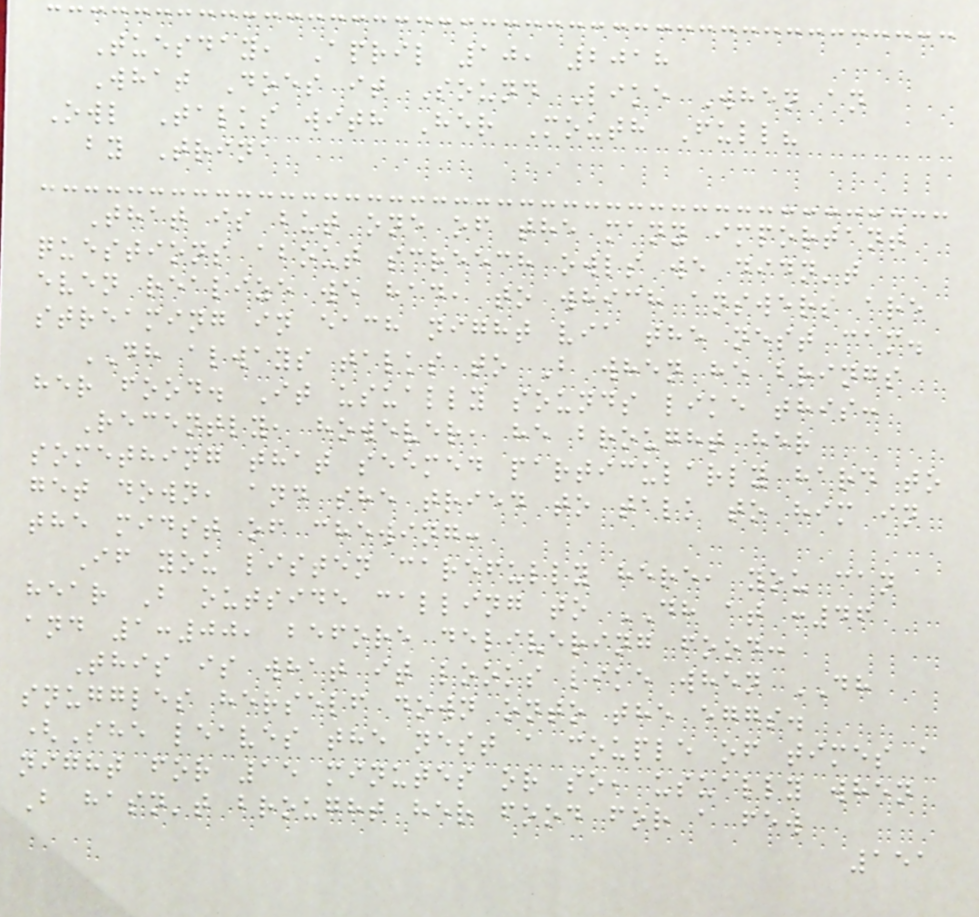Tuesday, April 10, 2018
What Does it Sound Like When an
Owl Talks with Her Mouth Full?
by Trina
That is but one of the many important
questions about screech owls we didn't
even realize we had, to which answers are
streaming in each night via the nest cam.
DH always talks to B when he brings
her food. It usually sounds like this:
Recently, however, he brought her
something that seemed particularly hard to
get down, and she tried to talk to him in
the midst of chewing:
If you listen carefully here, you can
hear B outside calling to DH at :46
and 1:00, before delivering food:
This is what it looks like when DH
snuggles herself down onto the eggs.
(She leaves the nest a couple of times a
night for 15 minutes or so, usually when
B hasn't brought her food for a few
151
